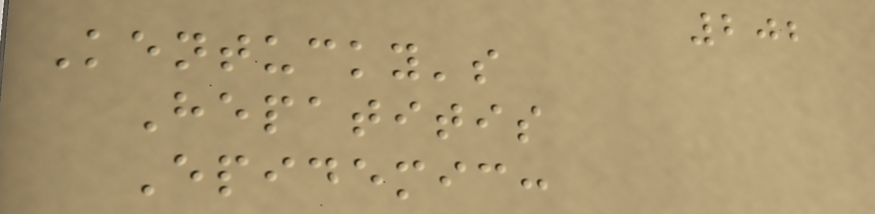202
Kentucky's
Hepatitis
Epidemic:
